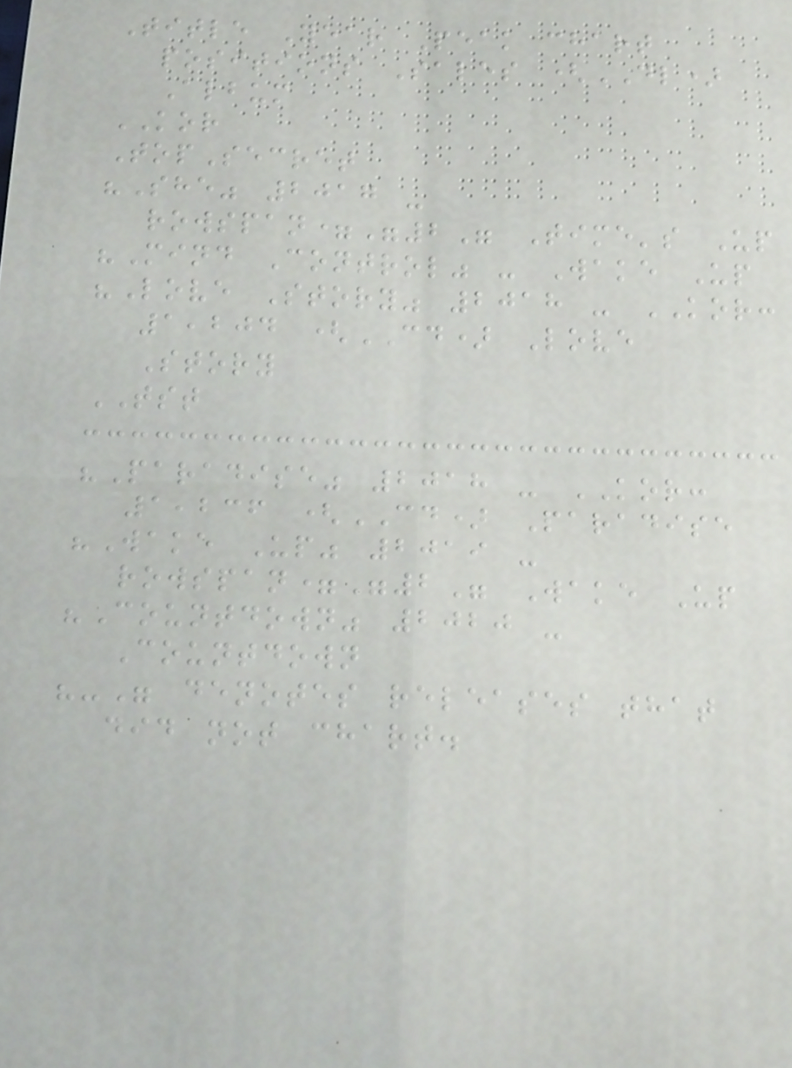Title Year Peak chart
positions Sales (DL)
Album
KOR
TopSecret
"She" 2017 -
rowspan="2" Time's Up
"Mind Control" - Wake Up
"Love Story" 2018 - KOR:
1,204 (CD) Love
Story
TST
"Paradise" 2018 - KOR:
1,236 (CD) Paradise
"Wake Up" 2019 -
rowspan="2" Wake Up
"Countdown" 2020 -
Countdown
"-" denotes releases that
did not chart.
